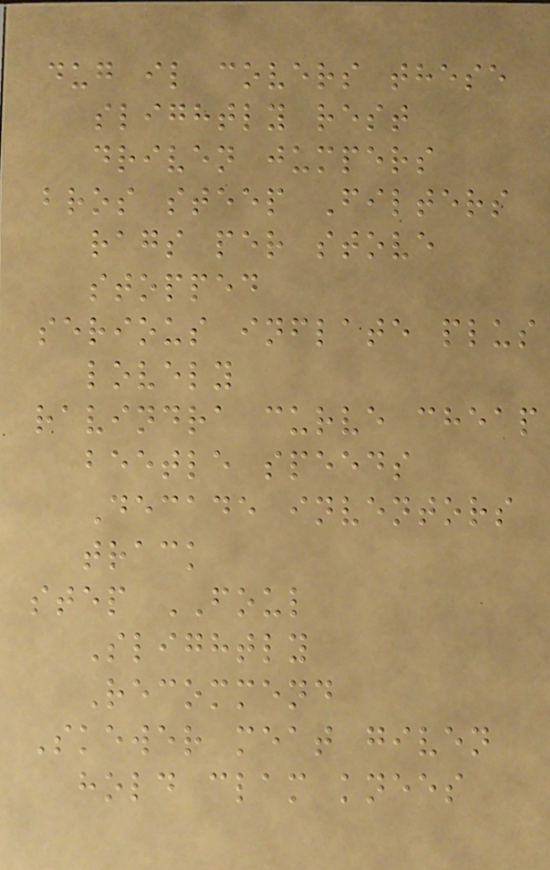dug il covers these
slightly rest
driven jumpers
bros steep Filters
rags per stove
stopped
serious inflate plus
lovely
ravindra curve cheap
beetle speeds
Decade inventors
track
step FOUL
Slightly
Recommend
Skewer meat given
hold clam knees
